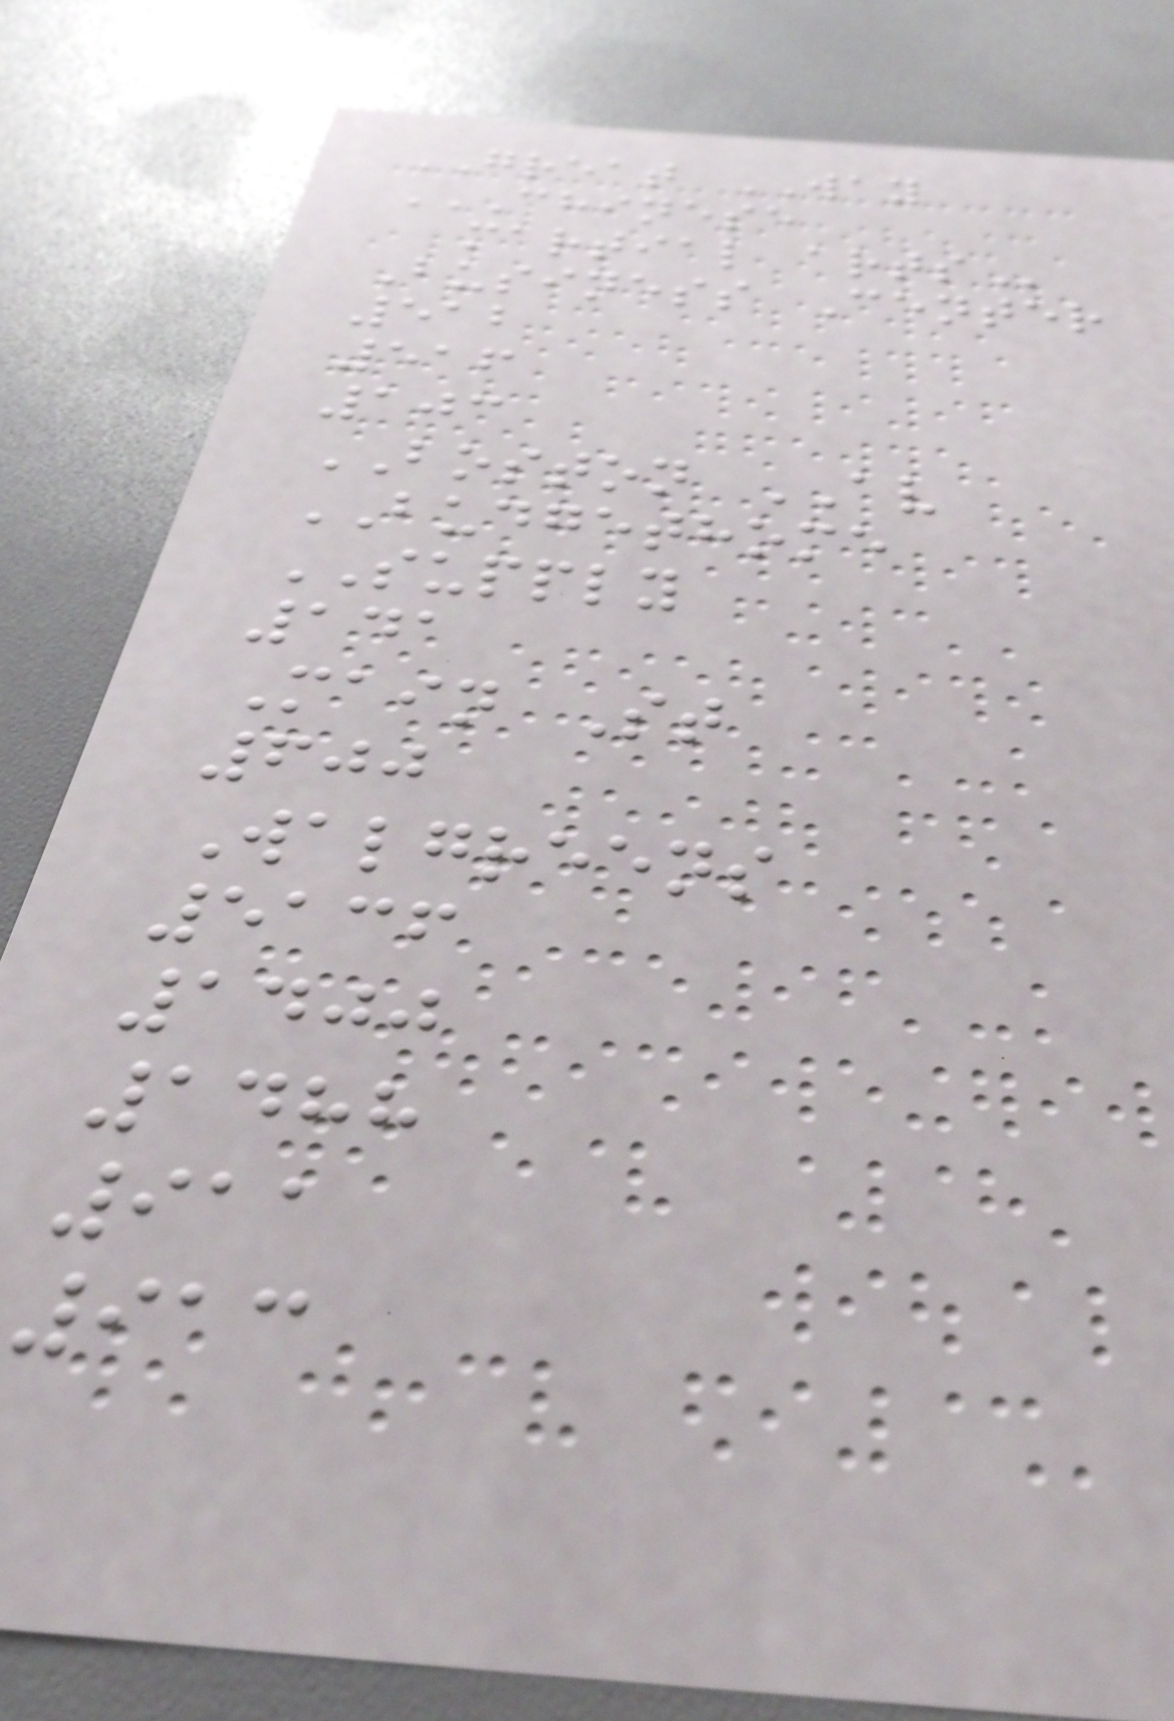GREAT WAY
CHINESE
MARTIAL ARTS
Business Center
512
516
103
BOSTON AV
BUDGETHOME
SUPPLY
141
Main St
600
Walgreens
5136
1400
1488
911
913
